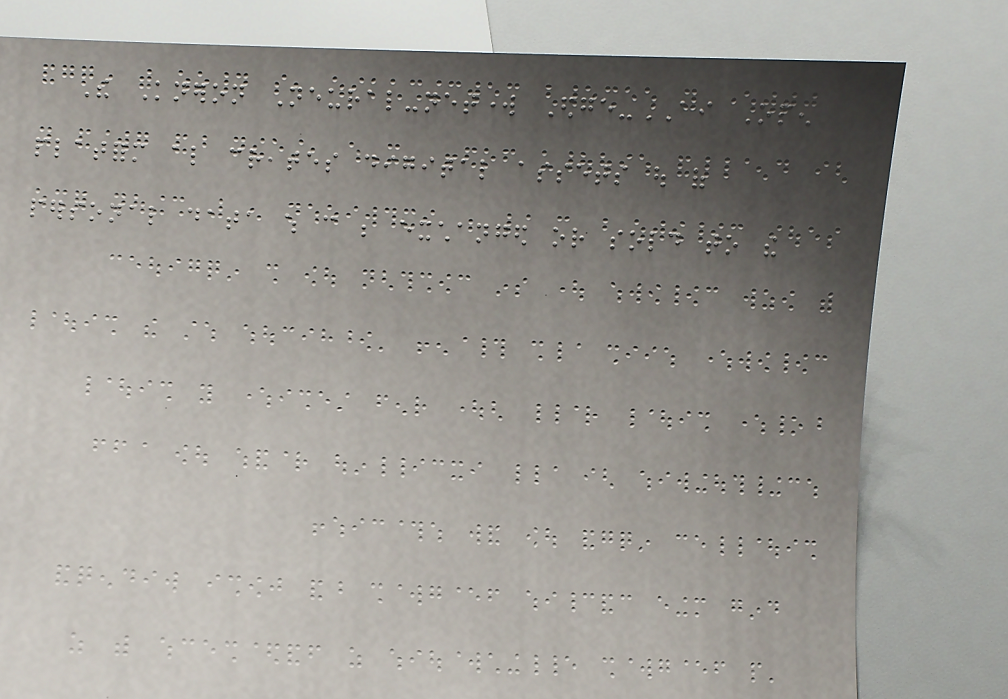The Kneron Neural-network Edge-AI Open
platform also creates digital assets out of
personal data which can be exchanged or sold to the
